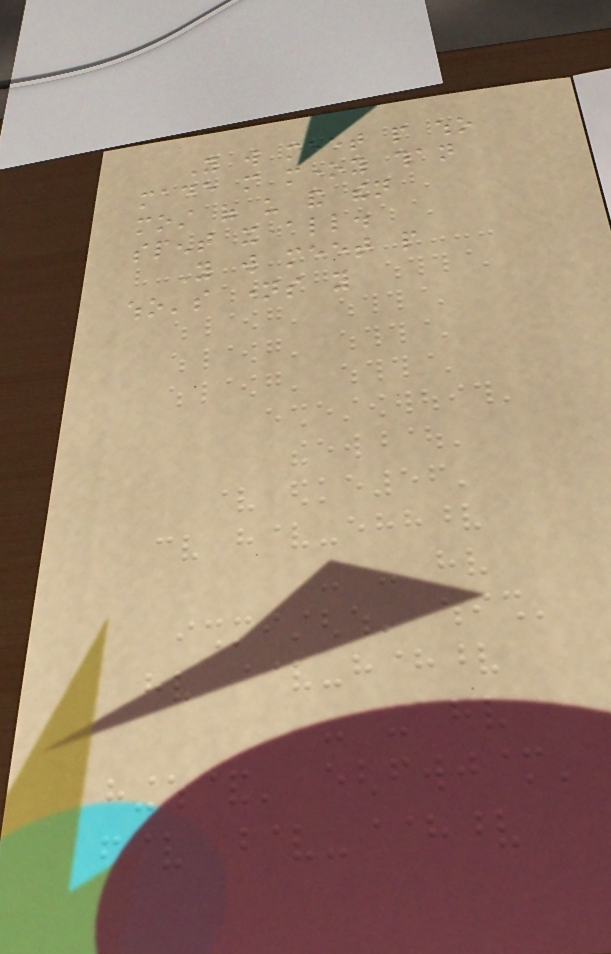You will meet people who
made more money than
most of us and then
spent it all.
You will meet people
who's names you
